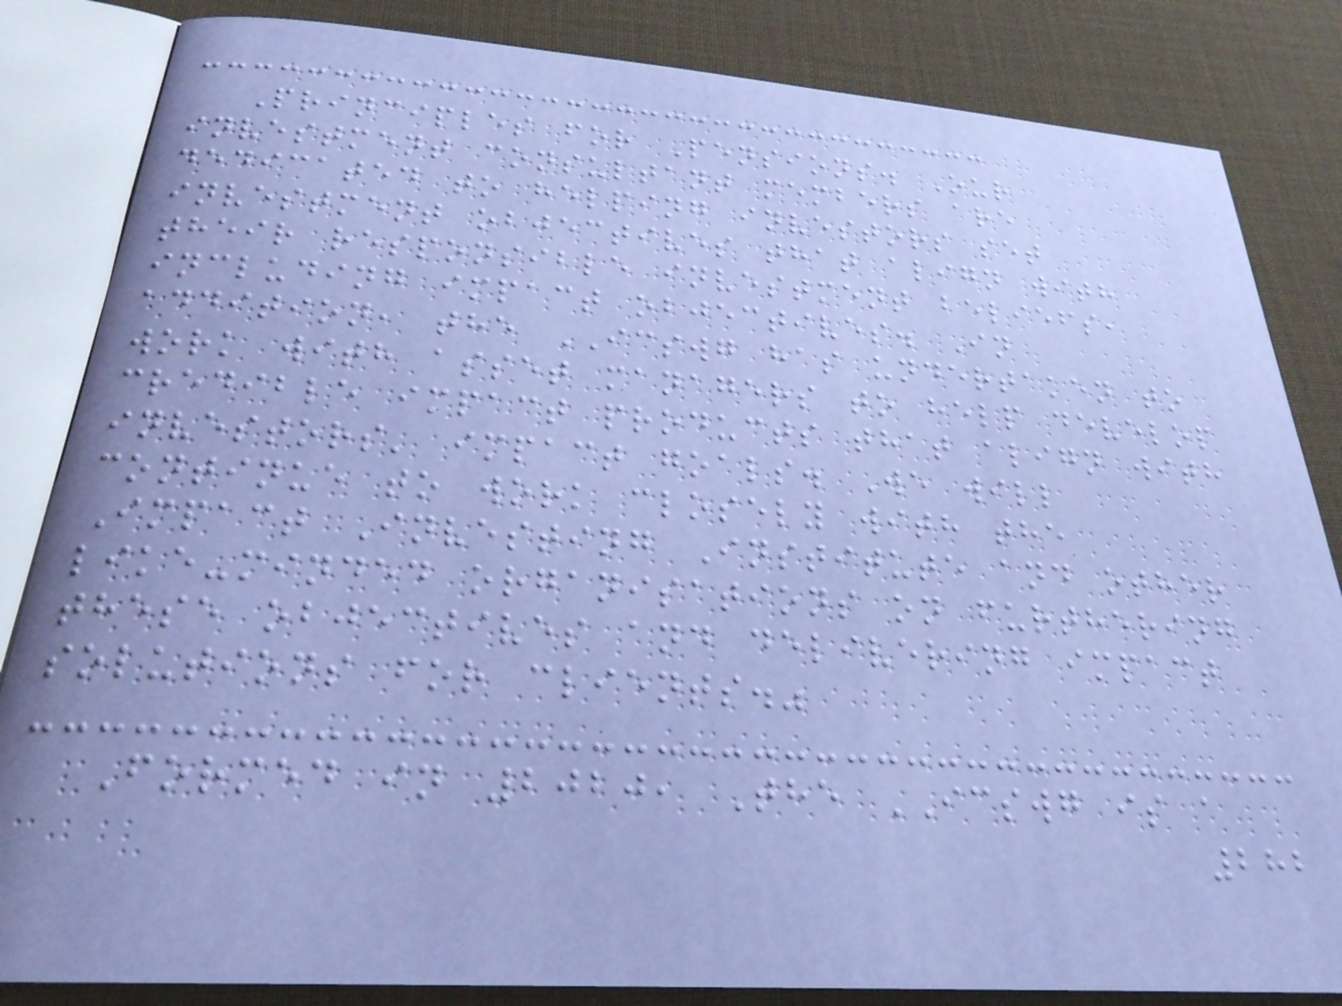Principles for Pensions. Our
investment consultant members are
dedicated to helping investors set
investment objectives that align with
their responsible investment beliefs,
including impact objectives. In
addition, the ICSWG has undertaken to
work with asset managers to help develop
credible impact products that align with
investors' impact goals. We will
continue to work closely with the
Impact Investing Institute and other
like-minded organisations on furthering
these objectives and delivering impact
solutions for clients."
Formed in 2020, The ICSWG is a
282
